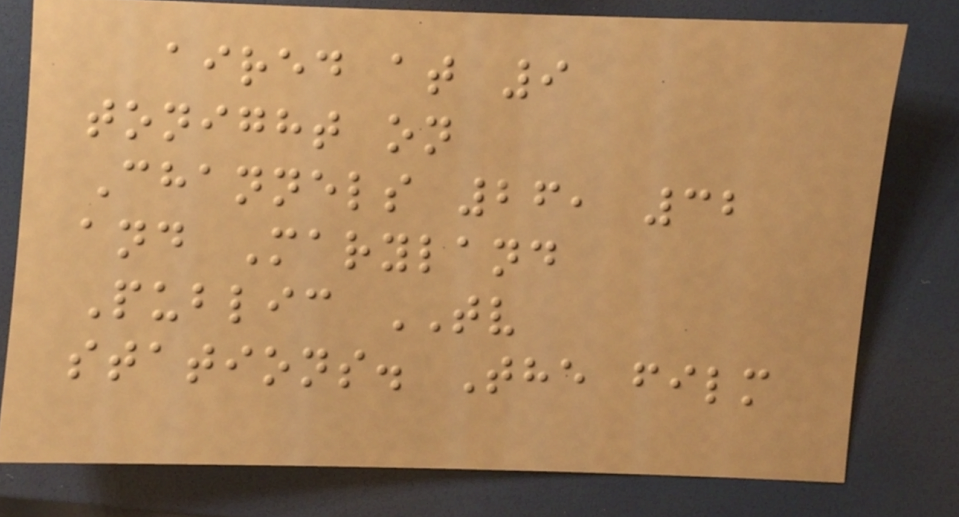aired at 9
tonight on
Channels 26, 32
and Maryland
Public TV
stations. The film
